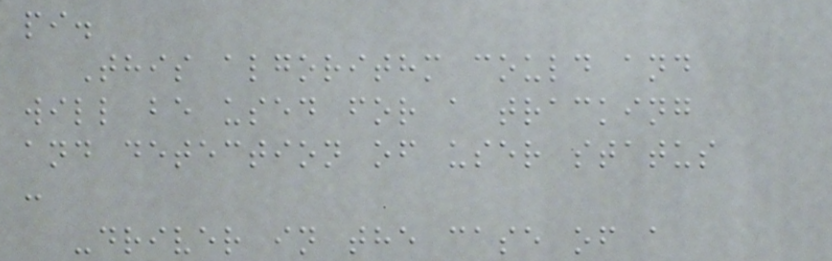pi.
This algorithm could and
will be used for a tracking
and detection of user status
:
-driver in the case of a
